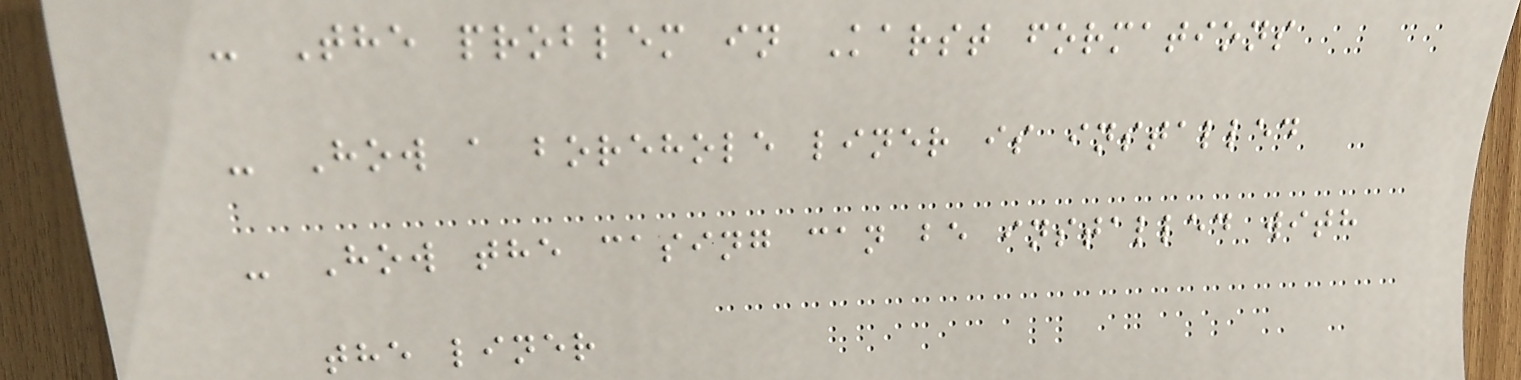- The problem in Karst formations
- How a borehole liner is installed
- How the casing can be installed with
the liner
